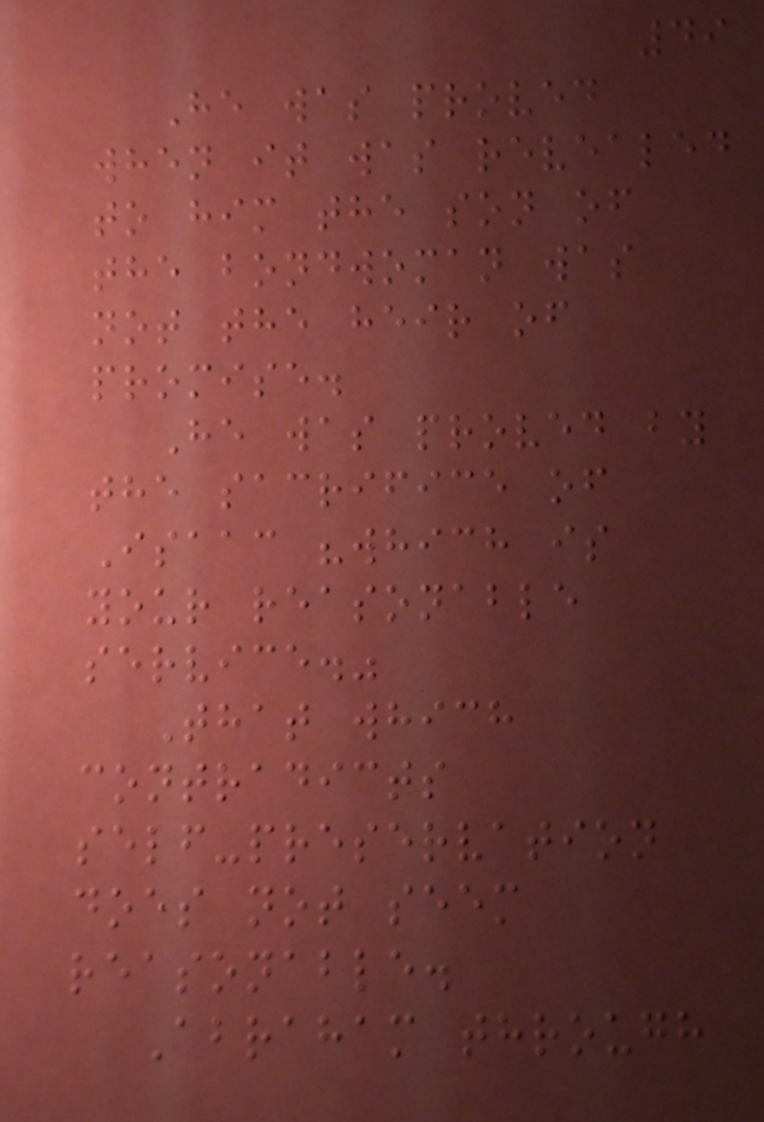49
He was proved
when it was revealed
to him the son of
the bondwoman was
not the heir of
promise.
He was proved by
the sacrifice of
Isaac "which is
your reasonable
service."
That which
contradicts
self-preservation
does not seem
reasonable.
Abraham through
